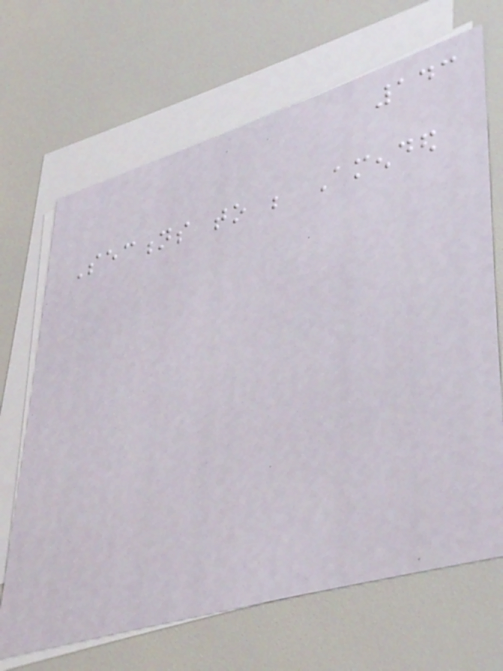143
Sections to be Amended
